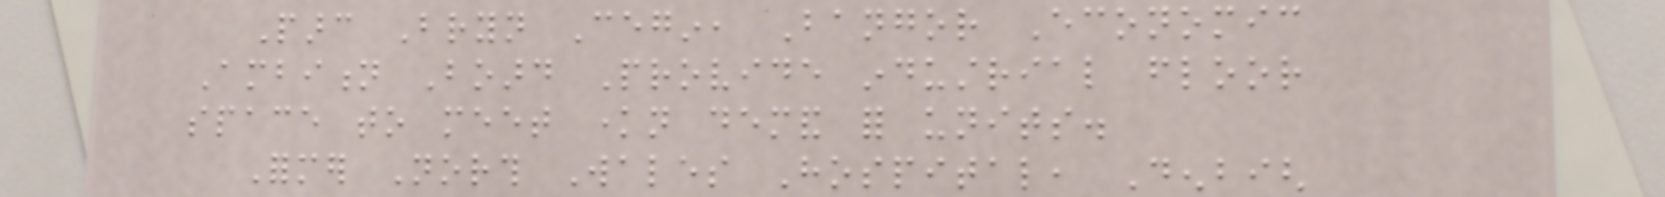Parc Bryn Cegin, Bangor Economic
Ambition Board Provide industrial floor
space to meet known demand for units.
Former North Wales Hospital, Denbigh
